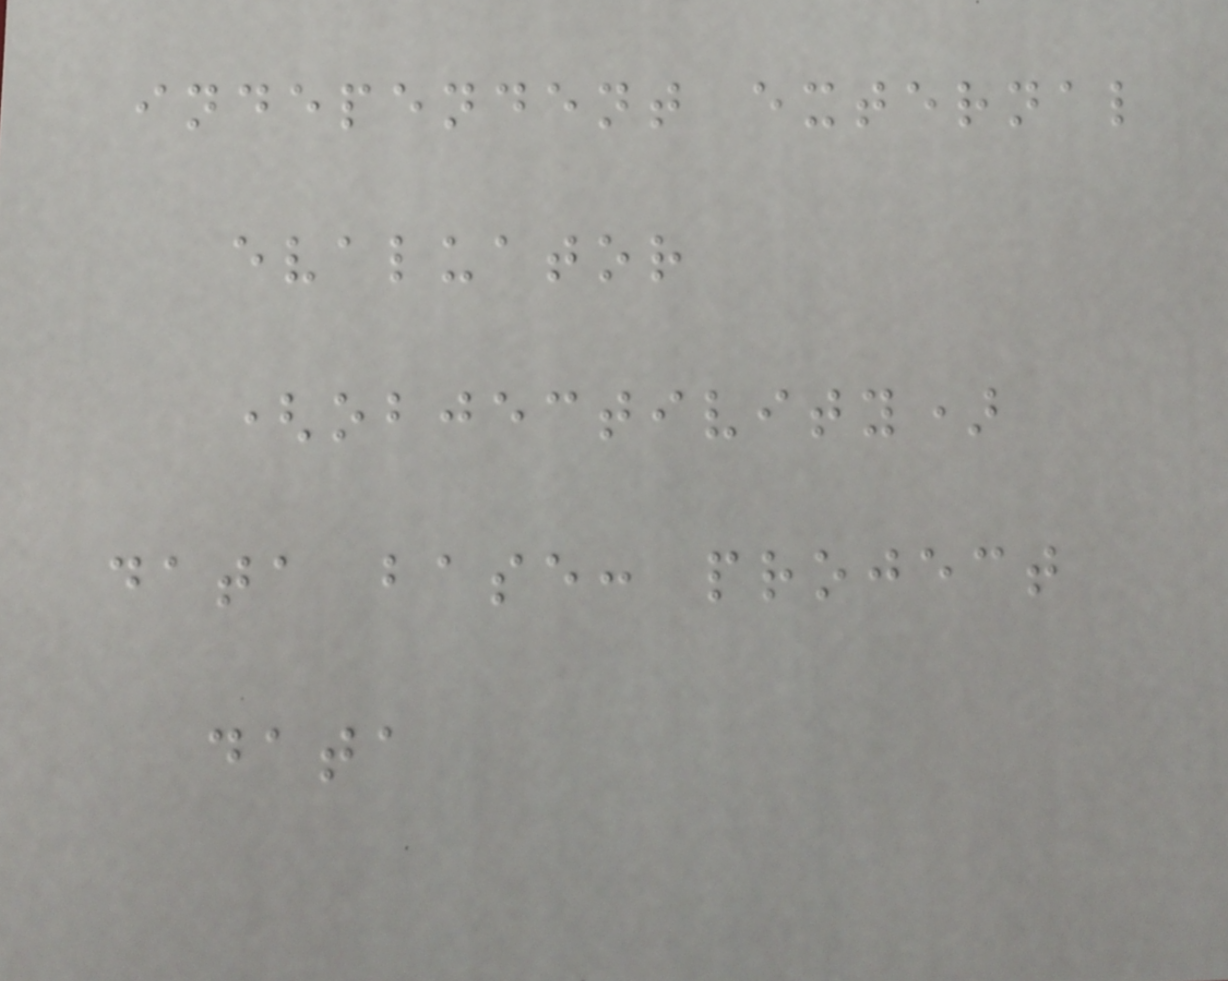independent external
evaluator
(objectivity)
data base: project
data
